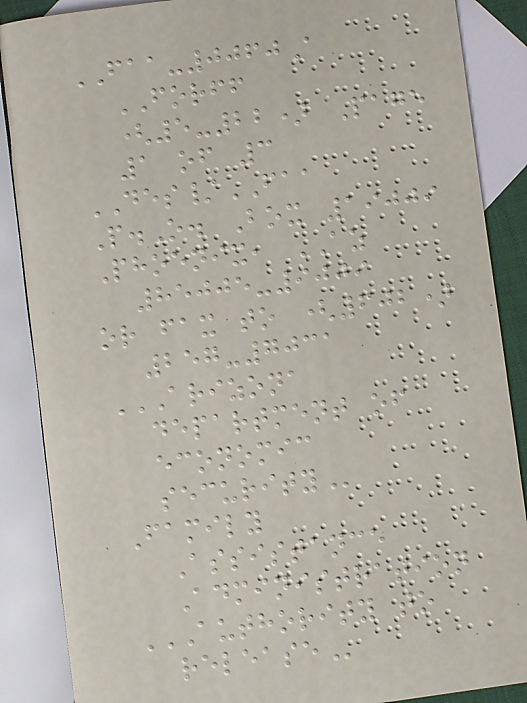FAA-0060A
FORFF
(5-22) Page
1 of 3
DES/FAA
P.O. Box 19009
Phoenix, AZ
85005-9009
or fax to (602)
257-7031
ARIZONA
DEPARTMENT OF
ECONOMIC
SECURITY
Family
Assistance
Administration
AUTHORITY TO
RELEASE
